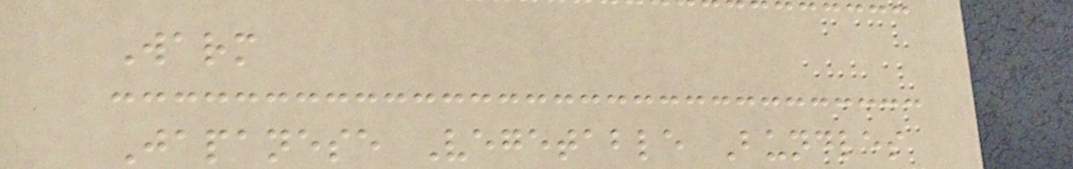Warm
Japanese Vegetable Bundles
